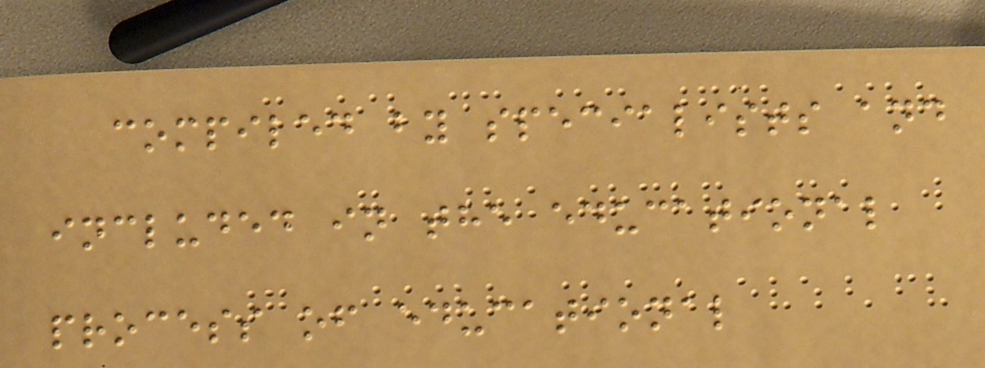compiled by specialists and
included in the educational
process of educational
